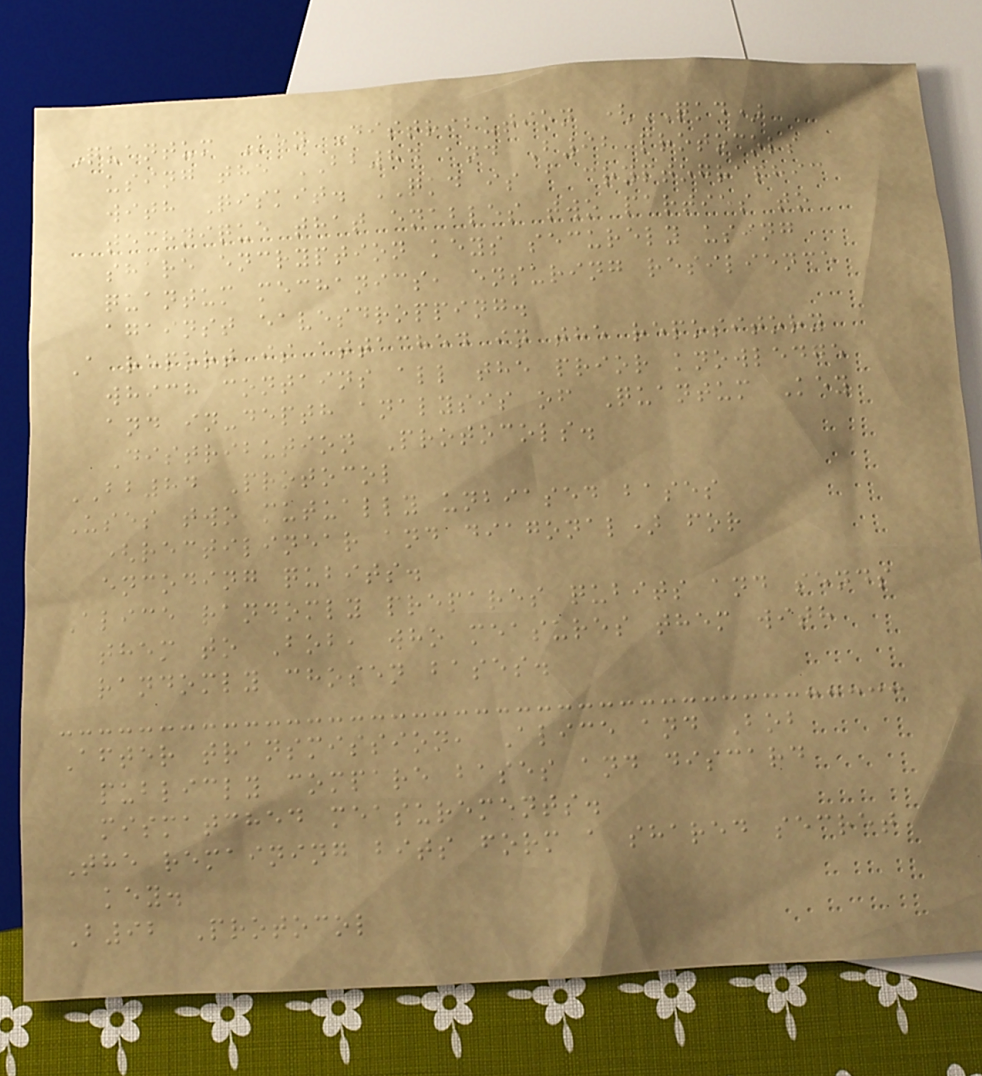Quantum Key Distribution (QKD)
using the BB84 and B92 protocols
with Qiskit. QKD is a cryptographic
technique that enables two parties to
share encryption keys securely using
quantum mechanics, ensuring resilience
against eavesdropping.
A report is attached in the repository
which contains all the prior knowledge
and in-depth analysis of Quantum Key
Distribution Protocols.
BB84 Protocol
Uses two mutually unbiased bases
(rectilinear and diagonal) for
encoding qubits.
Alice randomly prepares qubits and sends
them to Bob, who measures them with
randomly chosen bases.
After transmission, Alice and Bob
publicly compare bases and discard
mismatched measurements.
The remaining bits form a shared secret
key.
B92 Protocol
